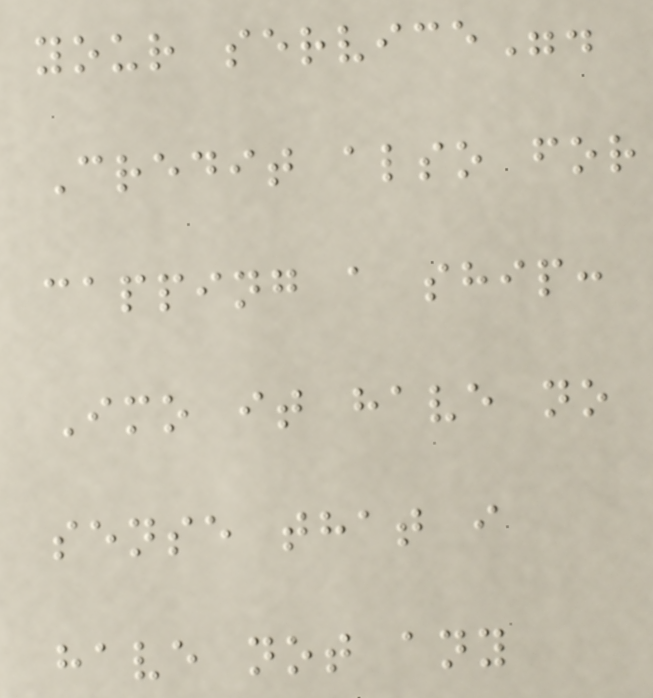your service".
Credit also for
capping a ship:
Imo it have no
sense that i
have not any
